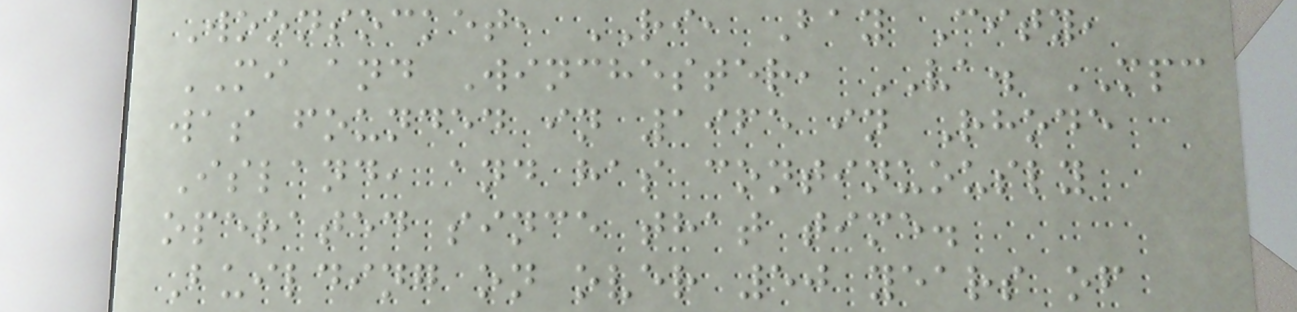Woonsocket, RI, Bay City,
MI and Winchester, VA. MPC
was founded in 1965 in Rhode
Island, and has continuously
operated since that time.
Building on over 50 years of
